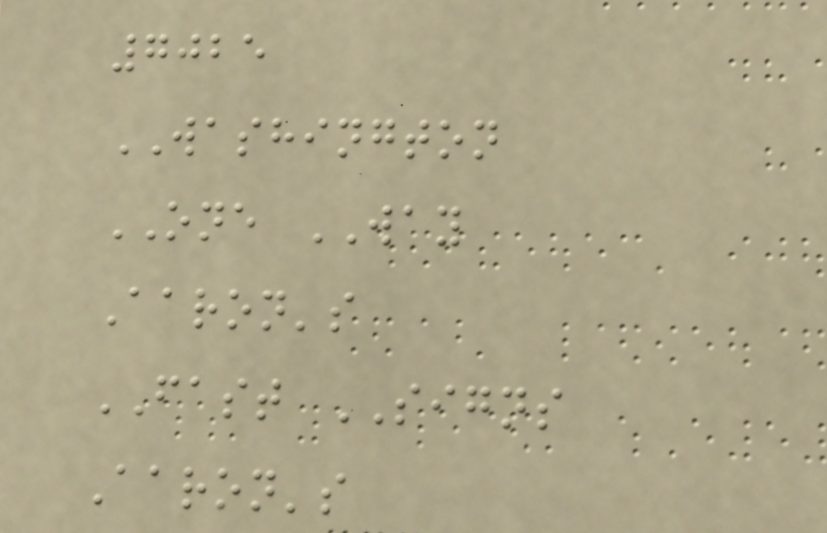7025
WASHINGTON
ONE WAY
Aaron's
FAST SIGNS
Aaron's
